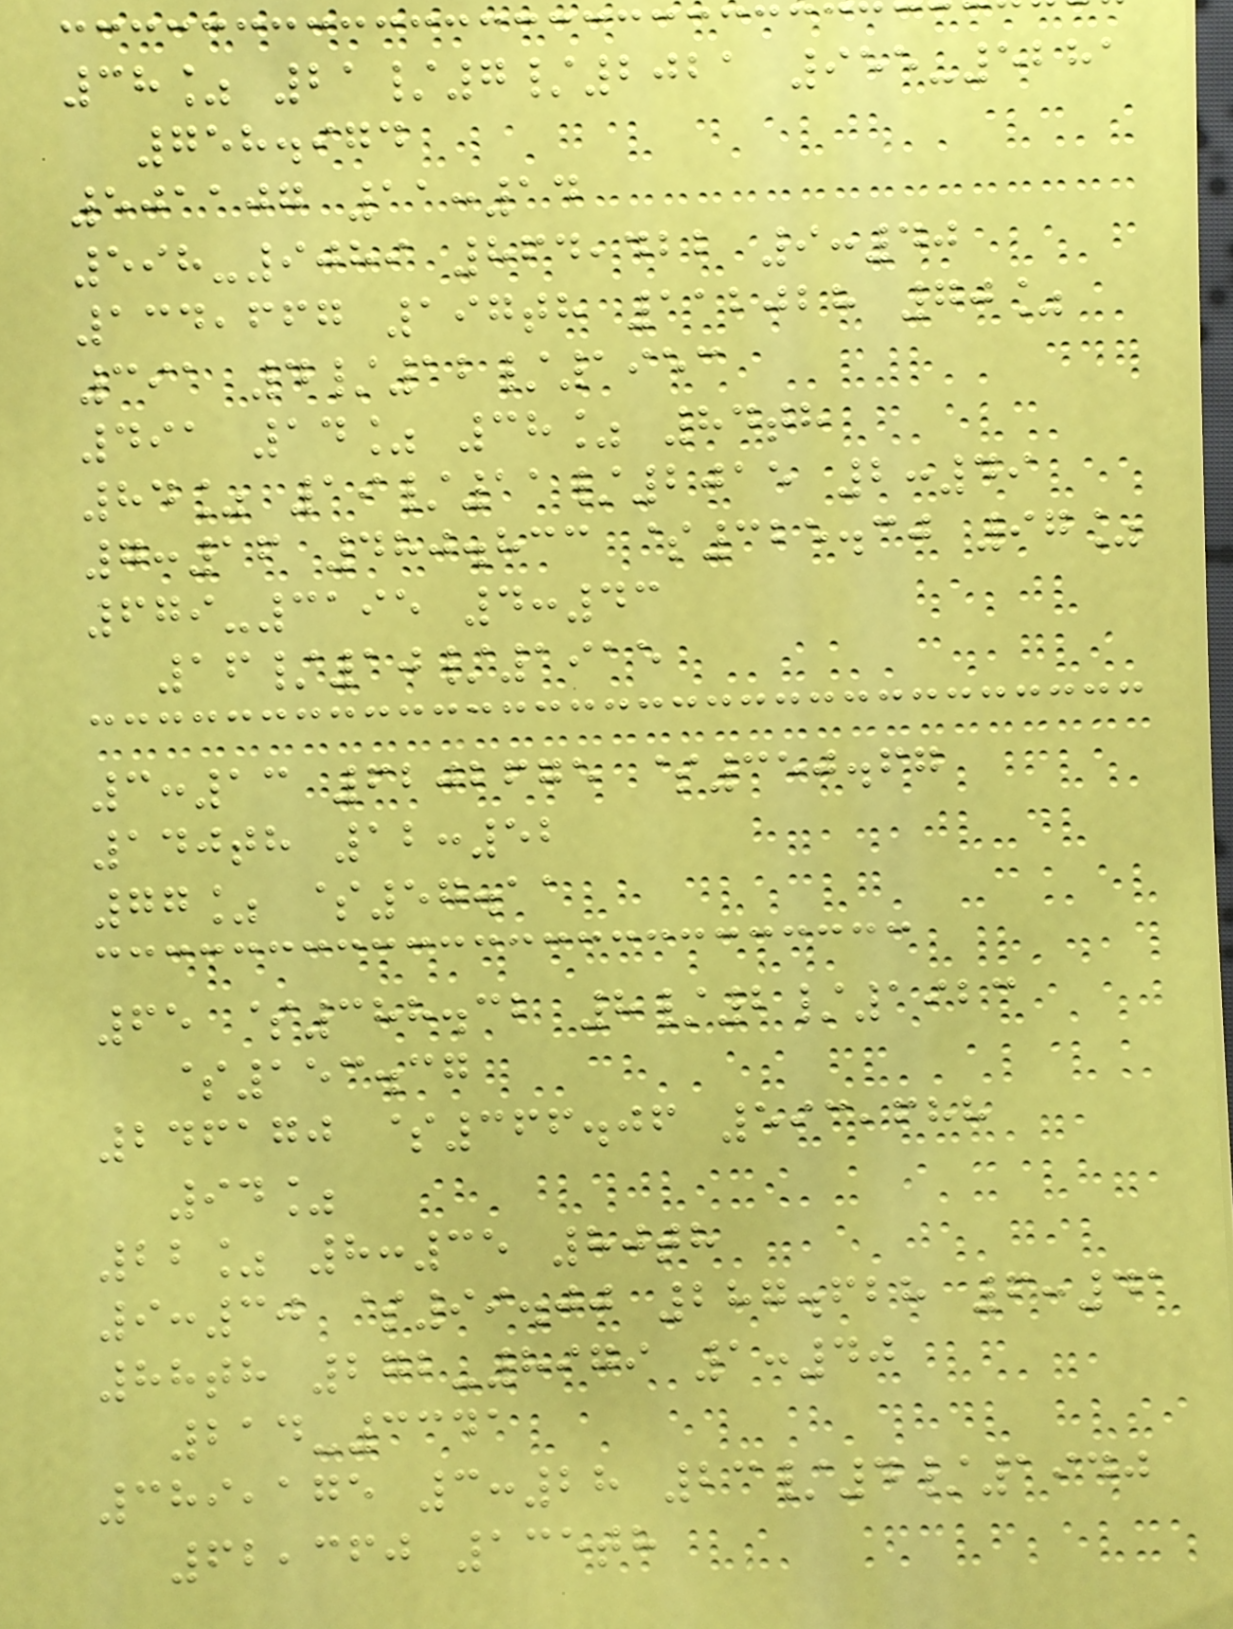38% 21/7/2021 955-5281
758.974
501107 11:14
598-9089 864,422 9:40
134,667 197th 112028 70%
391 4/12/1953
491 14% 38% 84th
84% 19/11/2015 2:49
7:16 480.833 $325.30 97%
679-3195 4:43
16/10/1915
3:13 6202675 $350.67
140th 12:52
77% $57.11
65 $388.32 8/2/1923
$153.37
246170 $366.06 593,688
94%
22% 8:35 80th
9:30 $99.00 287.628 6:41
88th 272-8979 1:40
214-3341
389,175 3:28 23/4/1940
62,360 135th
